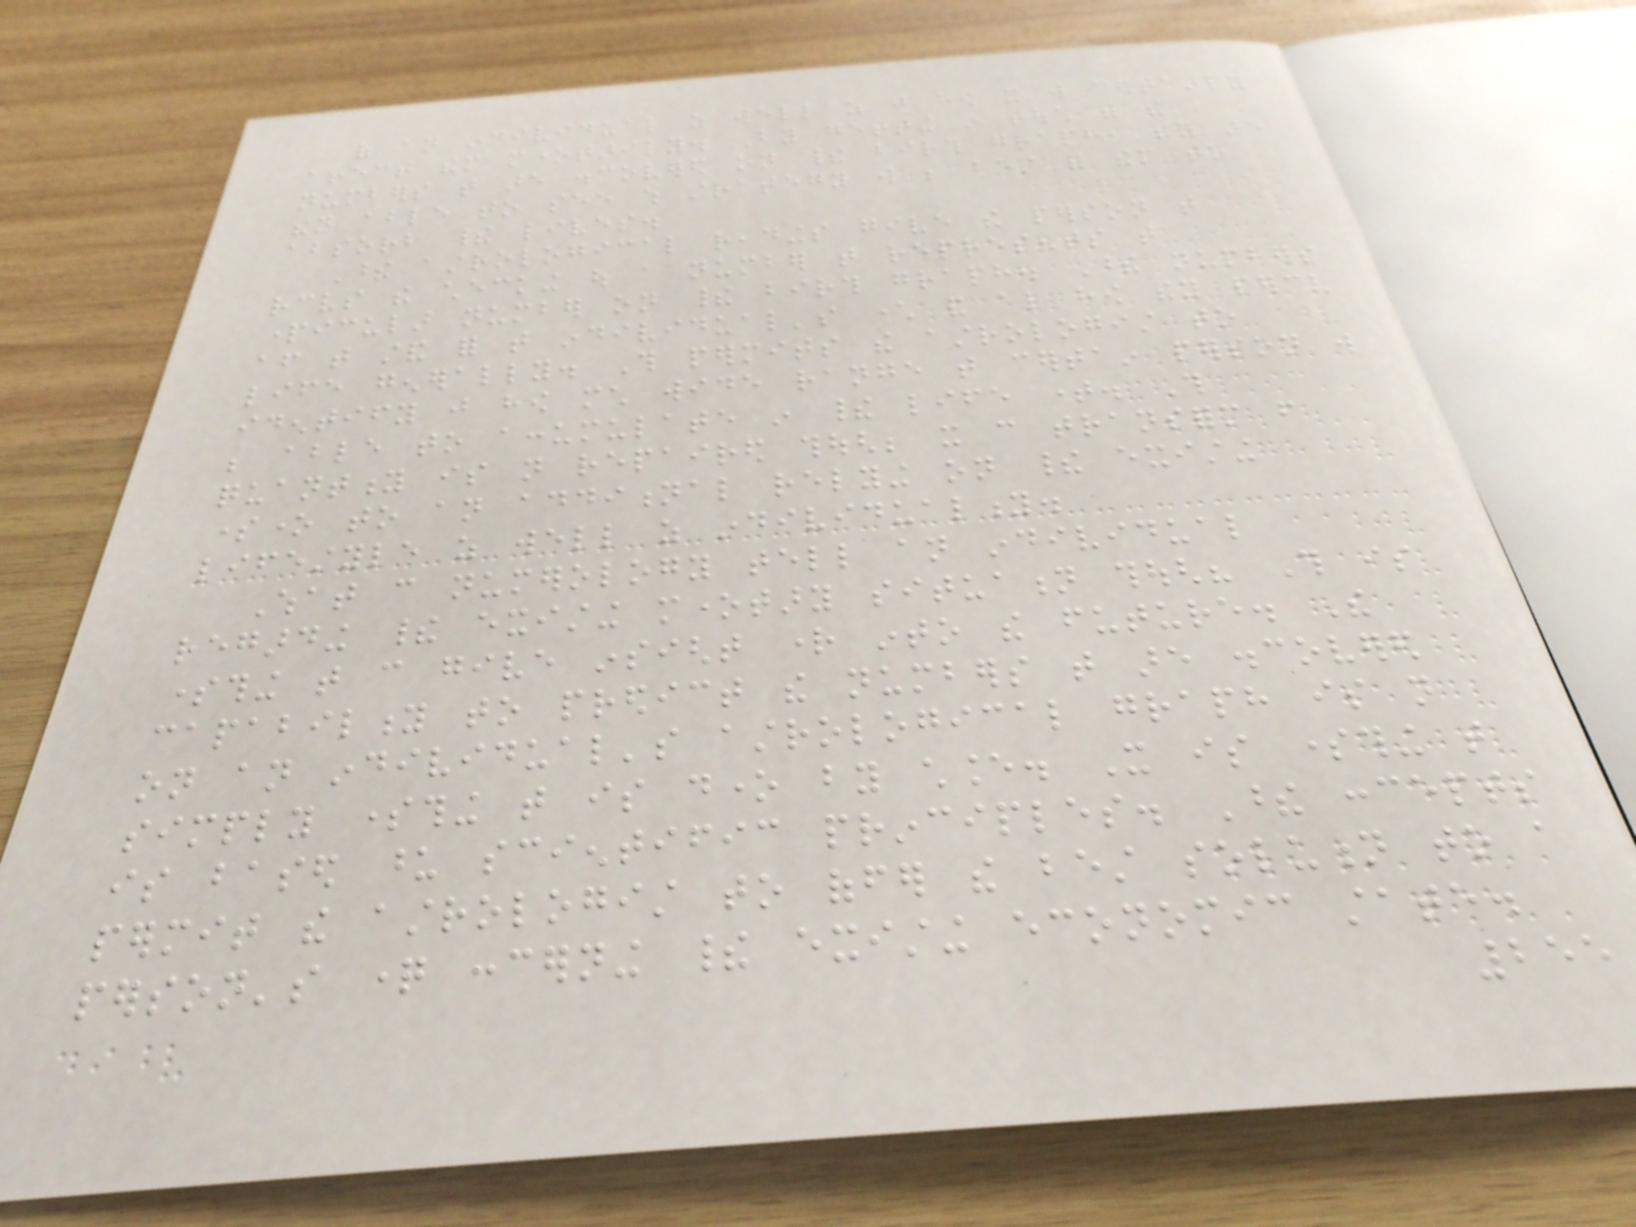of an individual as well as just how it will certainly
affect them monetarily. By getting in touch with the
numbers that are discovered on their birth graph, they are
then able to see which strategy will be best for them to
absorb their lives.
These astrological readings give the person that
receives the checking out a number that represents that
particular number on their birth graph. These numbers
after that stand for that individual's character and also how they perceive
life generally. This permits the astrologist to
identify just how much wide range that certain person will
be able to accumulate in their life time. This
quantity is not repaired though; it can transform from
someone to an additional relying on their existing
lifestyle as well as individuality.
What can numerology tell an individual
regarding their existing monetary situation though? This is
something that can give insight right into the future. The
capability to predict the numbers that are discovered
on an individual's astrological graph is not
simply something that is done by chance. It is something that
is based upon scientific principles. These concepts
permit the astrologist to offer the best solution to a
person's question concerning their existing economic state.
255
